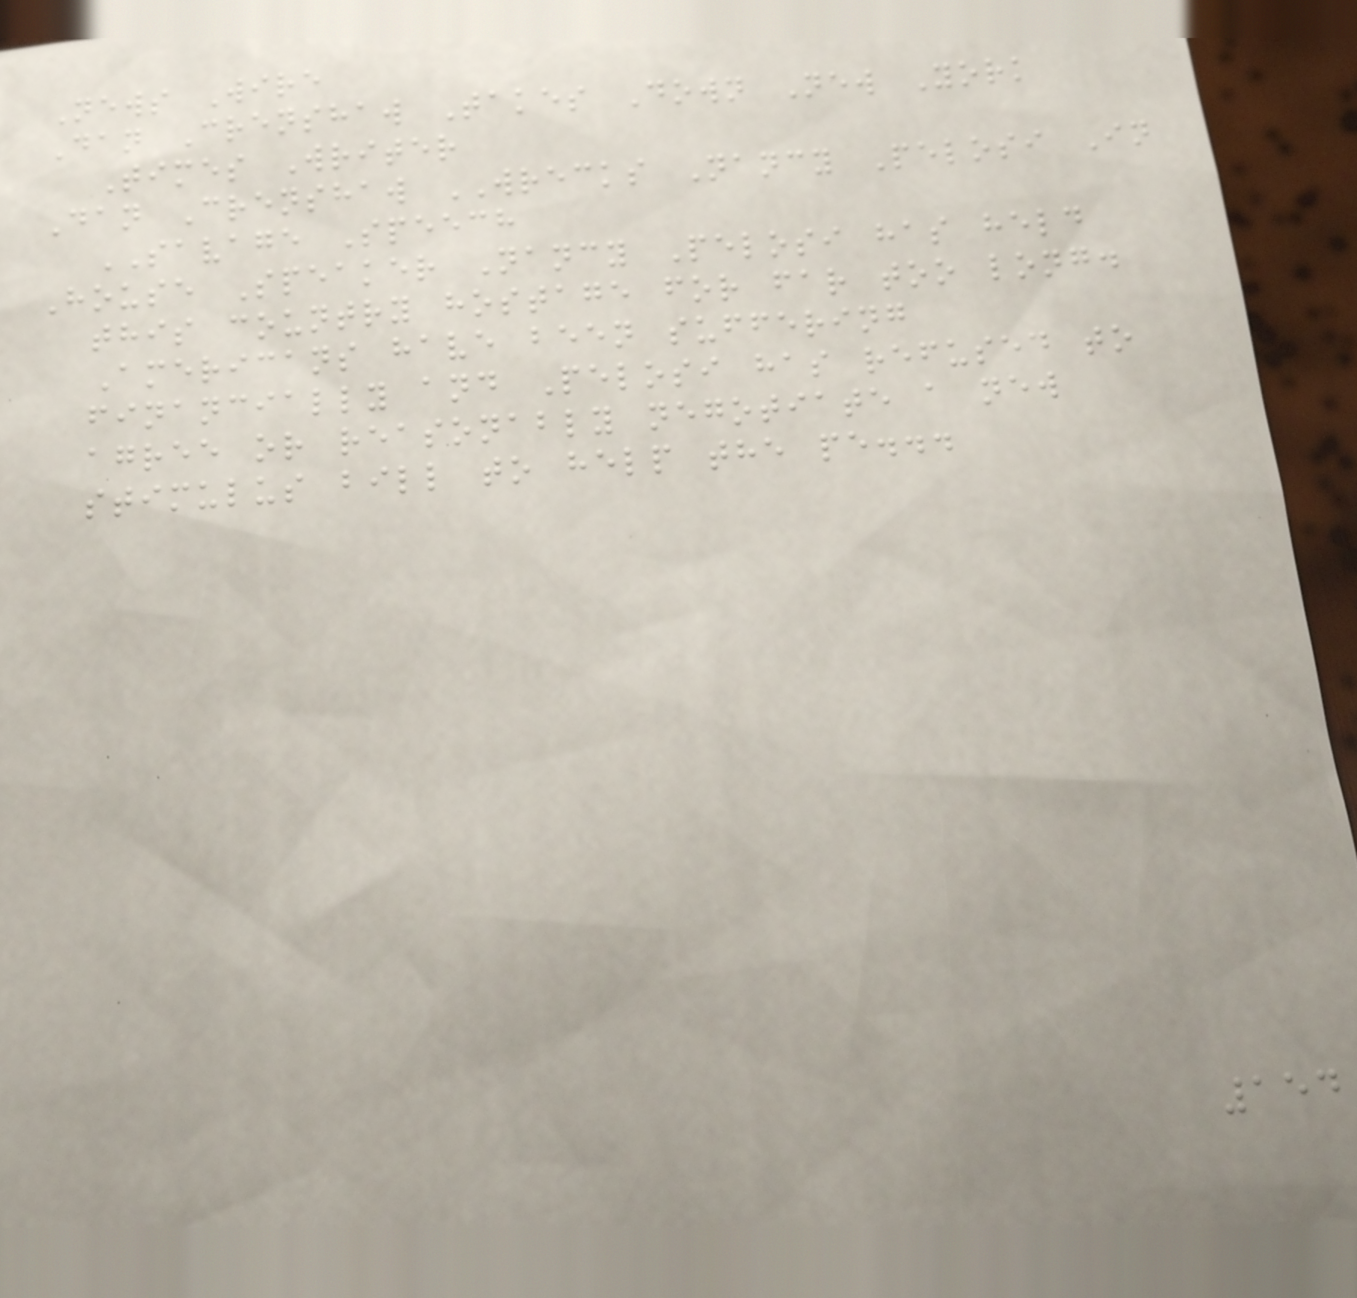News Wire
Dan Crenshaw Takes Down New York
Times Writer
Dan Crenshaw WRECKS Nancy Pelosi In
SAVAGE Speech
House Speaker Nancy Pelosi has held
this country hostage for far too long.
Americans have been suffering
financially and Pelosi has refused to
agree or reasonably negotiate a new
stimulus bill to help the pe...
154
